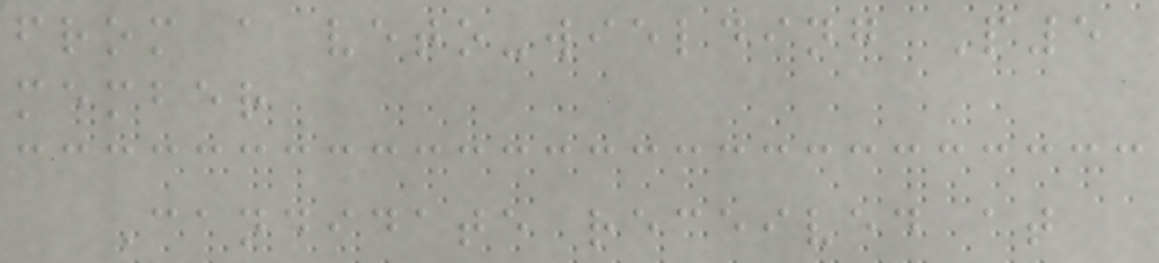from a veto-wielding P5
member
Candidate received at
